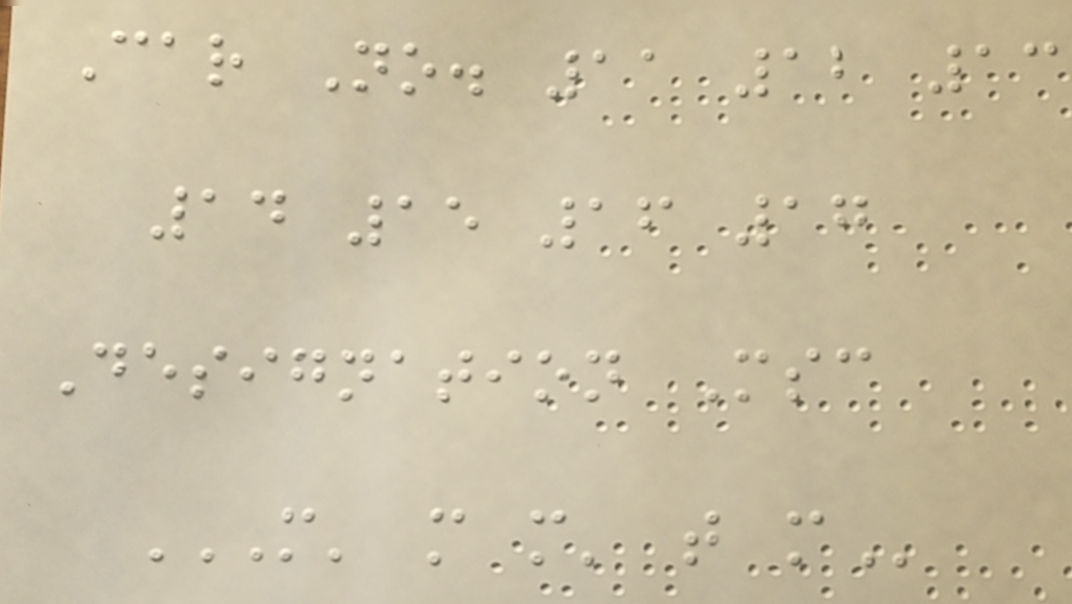Car No. 11 12 13
14 15 16 17
Designation Msc
M' M M' T M
